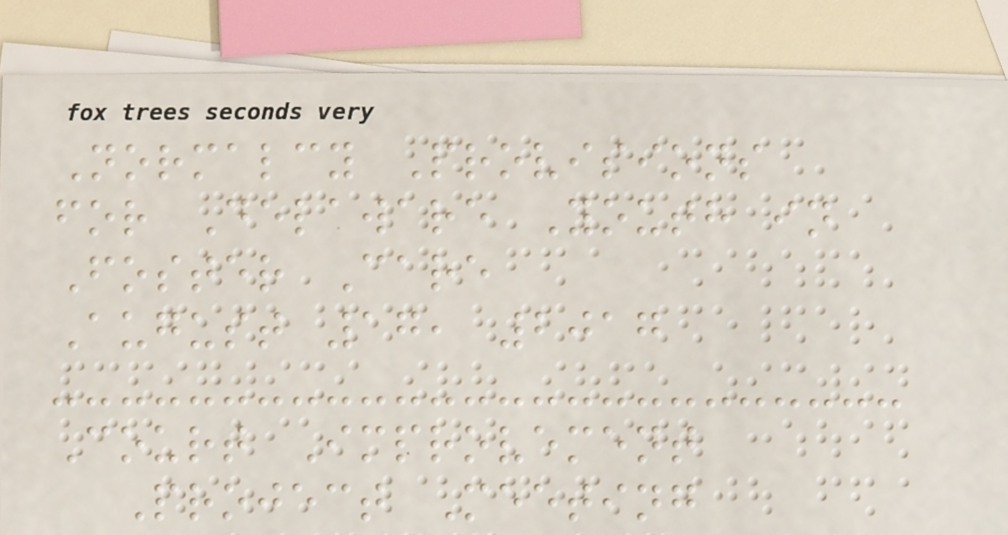Normalcy Provisions
for Delaware Youth in
Foster Care
August 17, 2017
Court Improvement
Project Meeting
